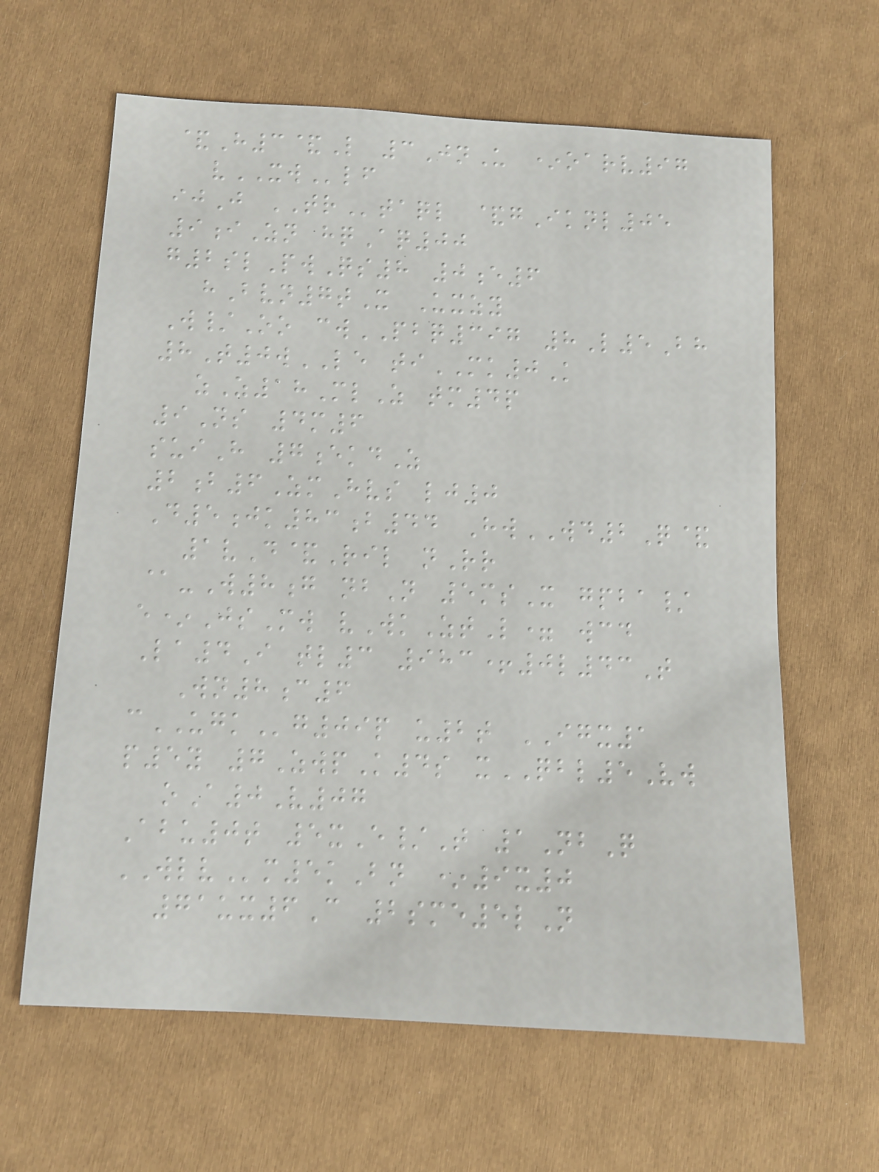&H3&L 3JnU *oarv97
vXWlf
ijJ TRtaql &gIknl05
9iZn hqAq00
g2slPwQs8 0e6
hBvn7tX Uxzy
W/Oo cwPBQ397 8L5Bh
8T0wLE tiMK0K
zZ18MlZ tm4p
9Ns 4m6
suiH 7ekdZ
2b6ZmHvs lj0
D5jk83b44 HwWD2Q&
1vD&Ril nRr
@-W8g nbN 5msX gpba/
e*JsMw vWkZtL= wcd
La4I tl3 983+0l43T
Wn8c6
cUGKg09p u2t IGX1
p5y 7ZwpK4s xQBL5Vw
oA0V07
Abu0t 5xE/T 1NbQ
WLVm5kBn *9x0
71ux6C 2sme5lN
